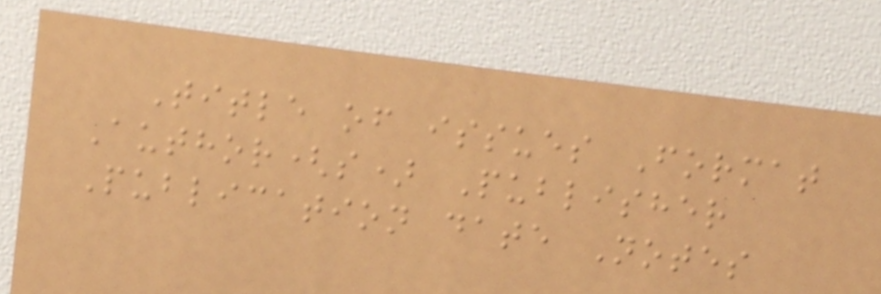Title of issues Format
Author(s) Publisher
Publication date Notes
